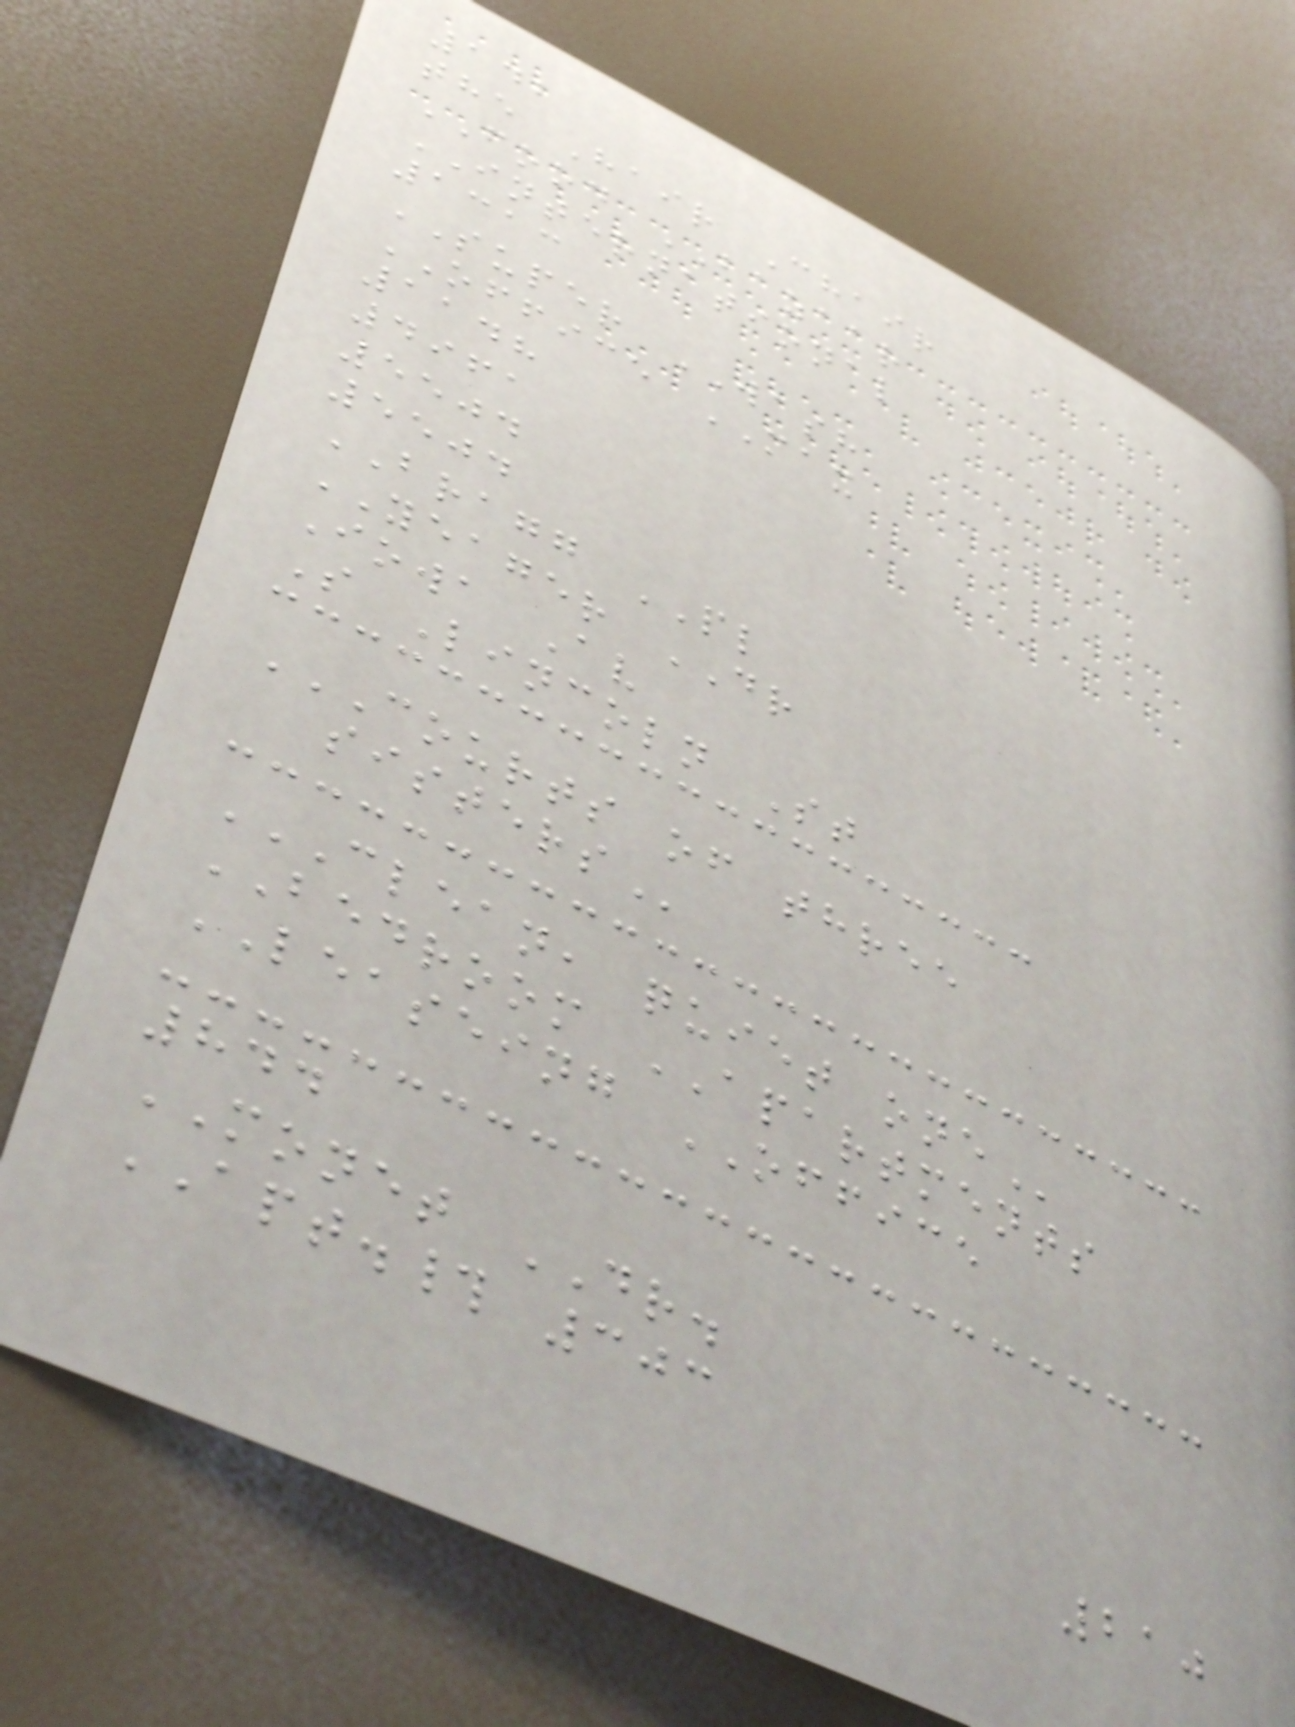142
the Hair Chair
FOOD BAZAAR
INTERNATIONAL
1313
SUPER WASH
OFFICE MAX
1148
4961
5504
5504
BRAGG PL
YEAGER DR
Iowa Av
S Lincoln St
COURTS OF THREE
SISTERS
CLEAN, QUIET ONE
BEDROOM APARTMENTS
LEASEING OFFICE
844
MONET DR.
APT.# 303
210
